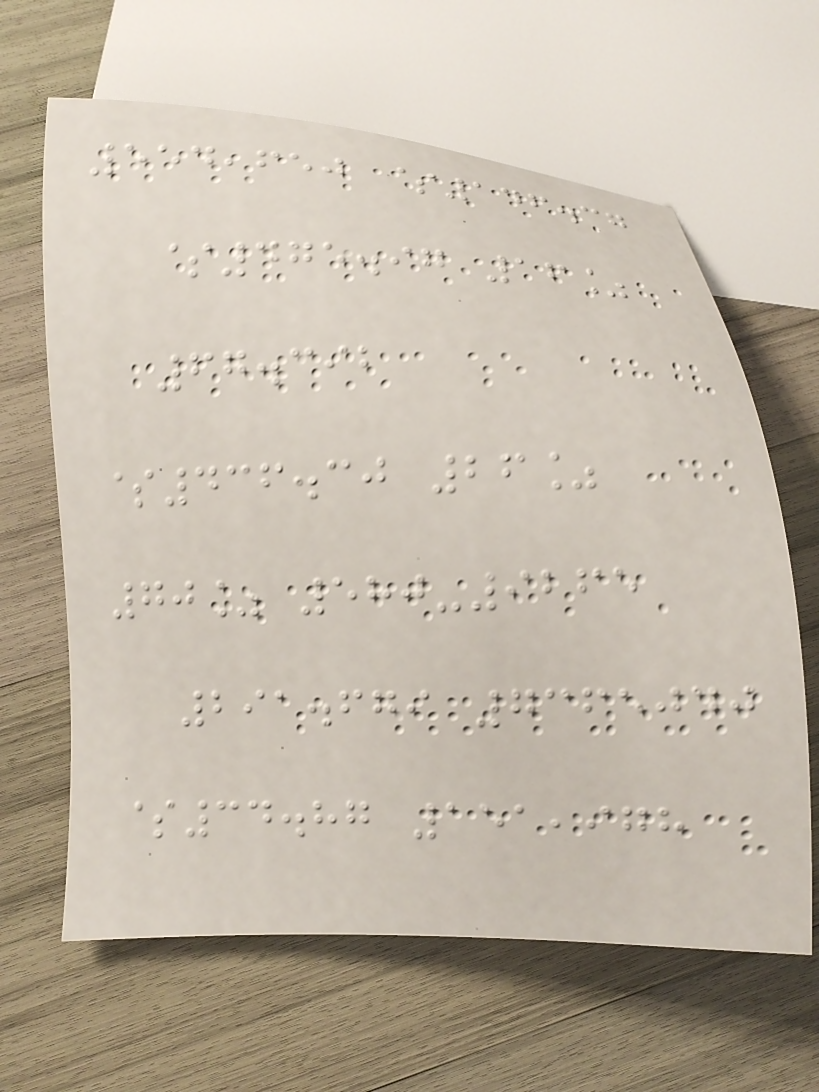554,650 $146.37
$475.97 16%
67.392
$436.30 26%
70% 580-9265
291.679 7365040
$34.87 151,978
